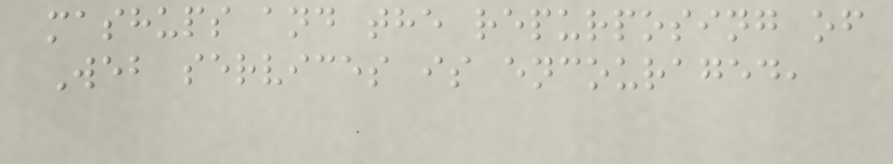mashups and the repurposing of
Web services is encouraged,
